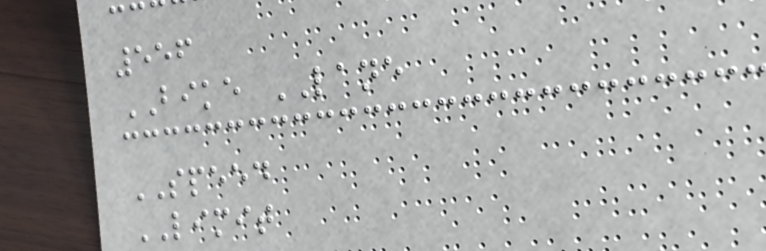556
BIKE LANE
SPEED
LIMIT
